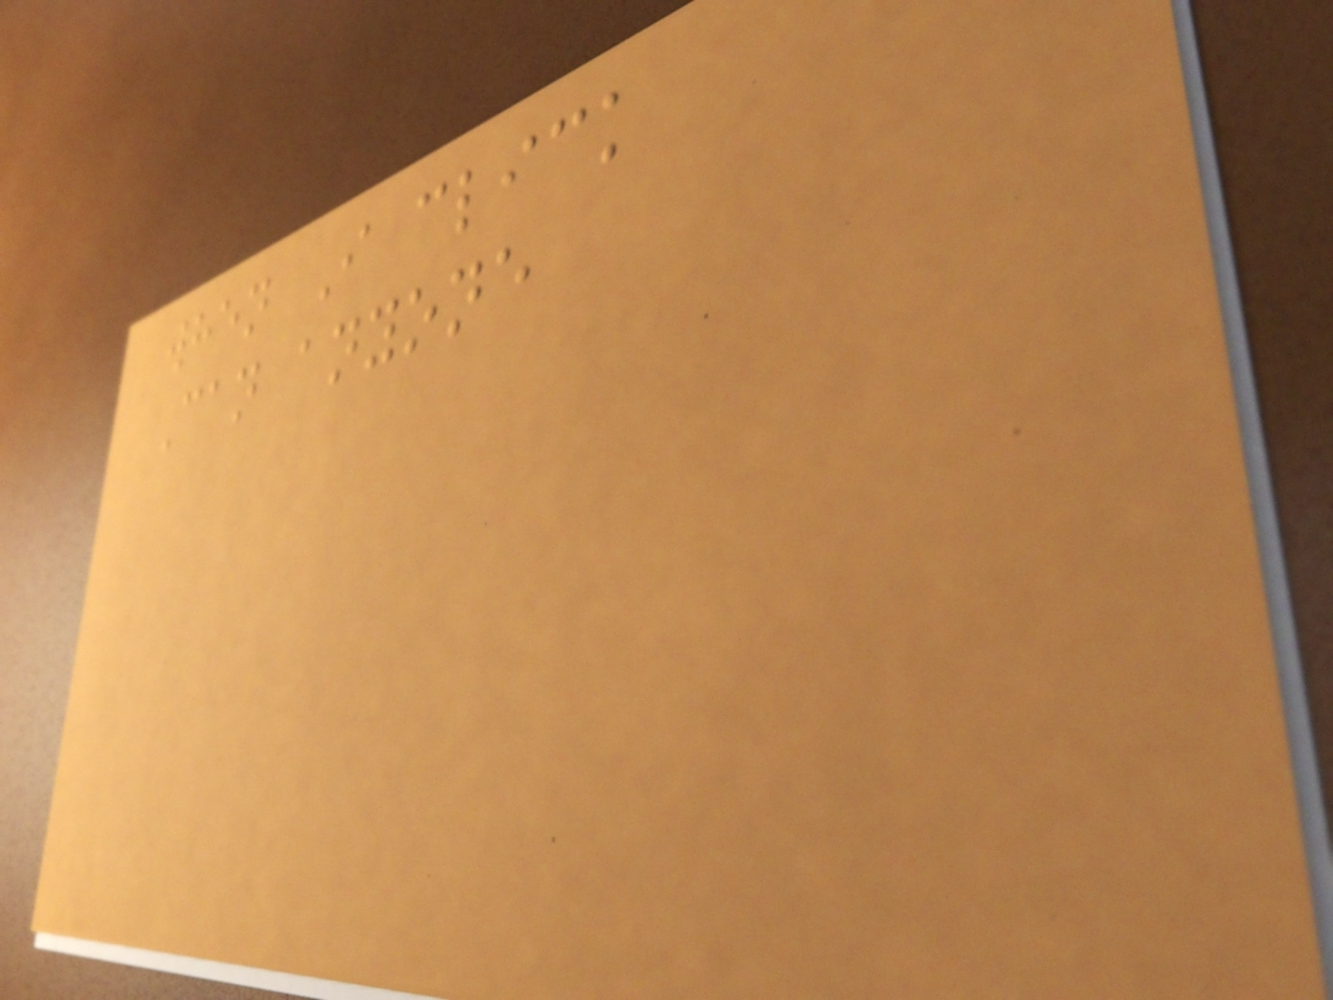when I click
Can anyone
